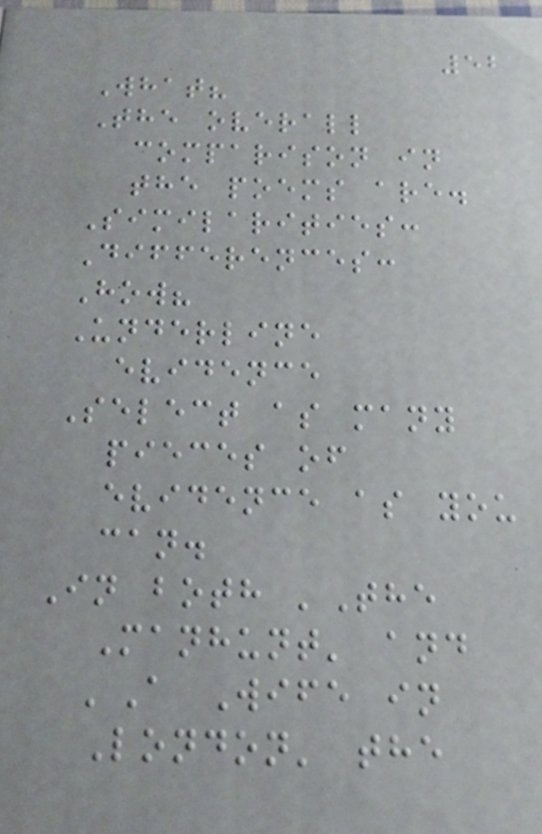52
What?
The overall
comparison in
the poems are.
Similarities:
Differences:
How?
Underline
evidence
Select as many
pieces of
evidence as you
can.
In both 'The
Manhunt' and
'A Wife in
London' the
